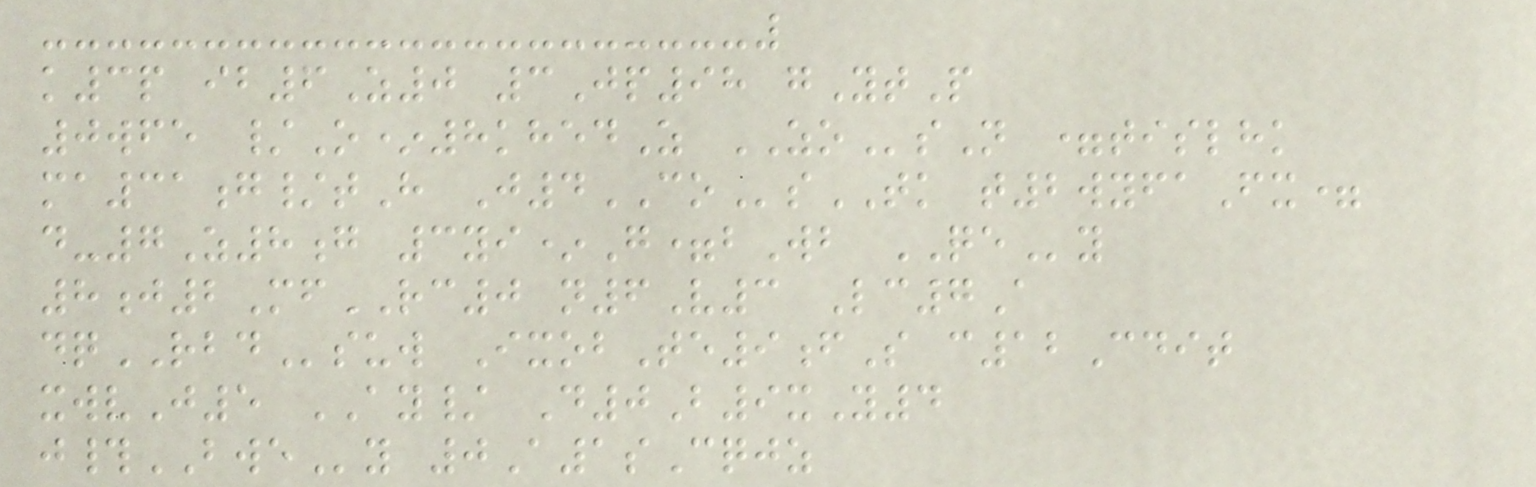k3p ib6Z0 3Jp98 gYtP
0wfe /O*8khedZ ZOsN =tislhk
ma31g/tH J4COsTK t2wyfaFx=
d-7Z8g 3yi*G=bWb QEy
8j2MfRC0 n6V3 Lc7A
dqRBDsuw IxobTe9fS c12Cdit
xwvJ5 AY/ D0B9xY4
j#BWEy 0A1sCqjz
